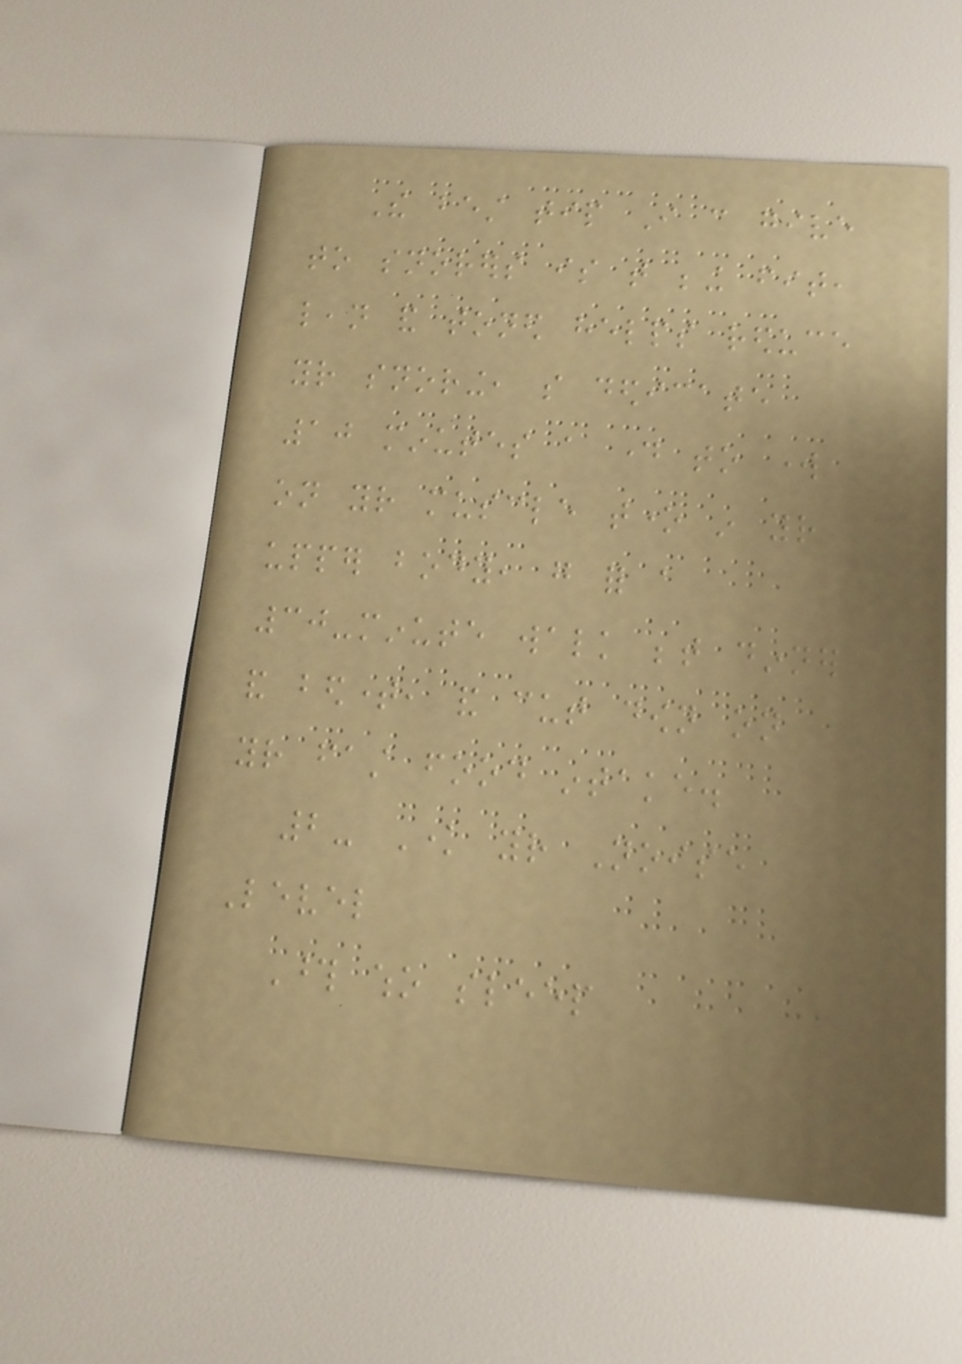The best tip I can give
to snorers is that being fit,
lean and toned helps reduce
your snoring, so dedicate
10 minutes a day to work
on your muscle tone in your
upper body, go for a
30-minute walk between dinner
and bedtime, and cut down on
your fast food intake.
2- Know your Noise
Level
Those who sleep
